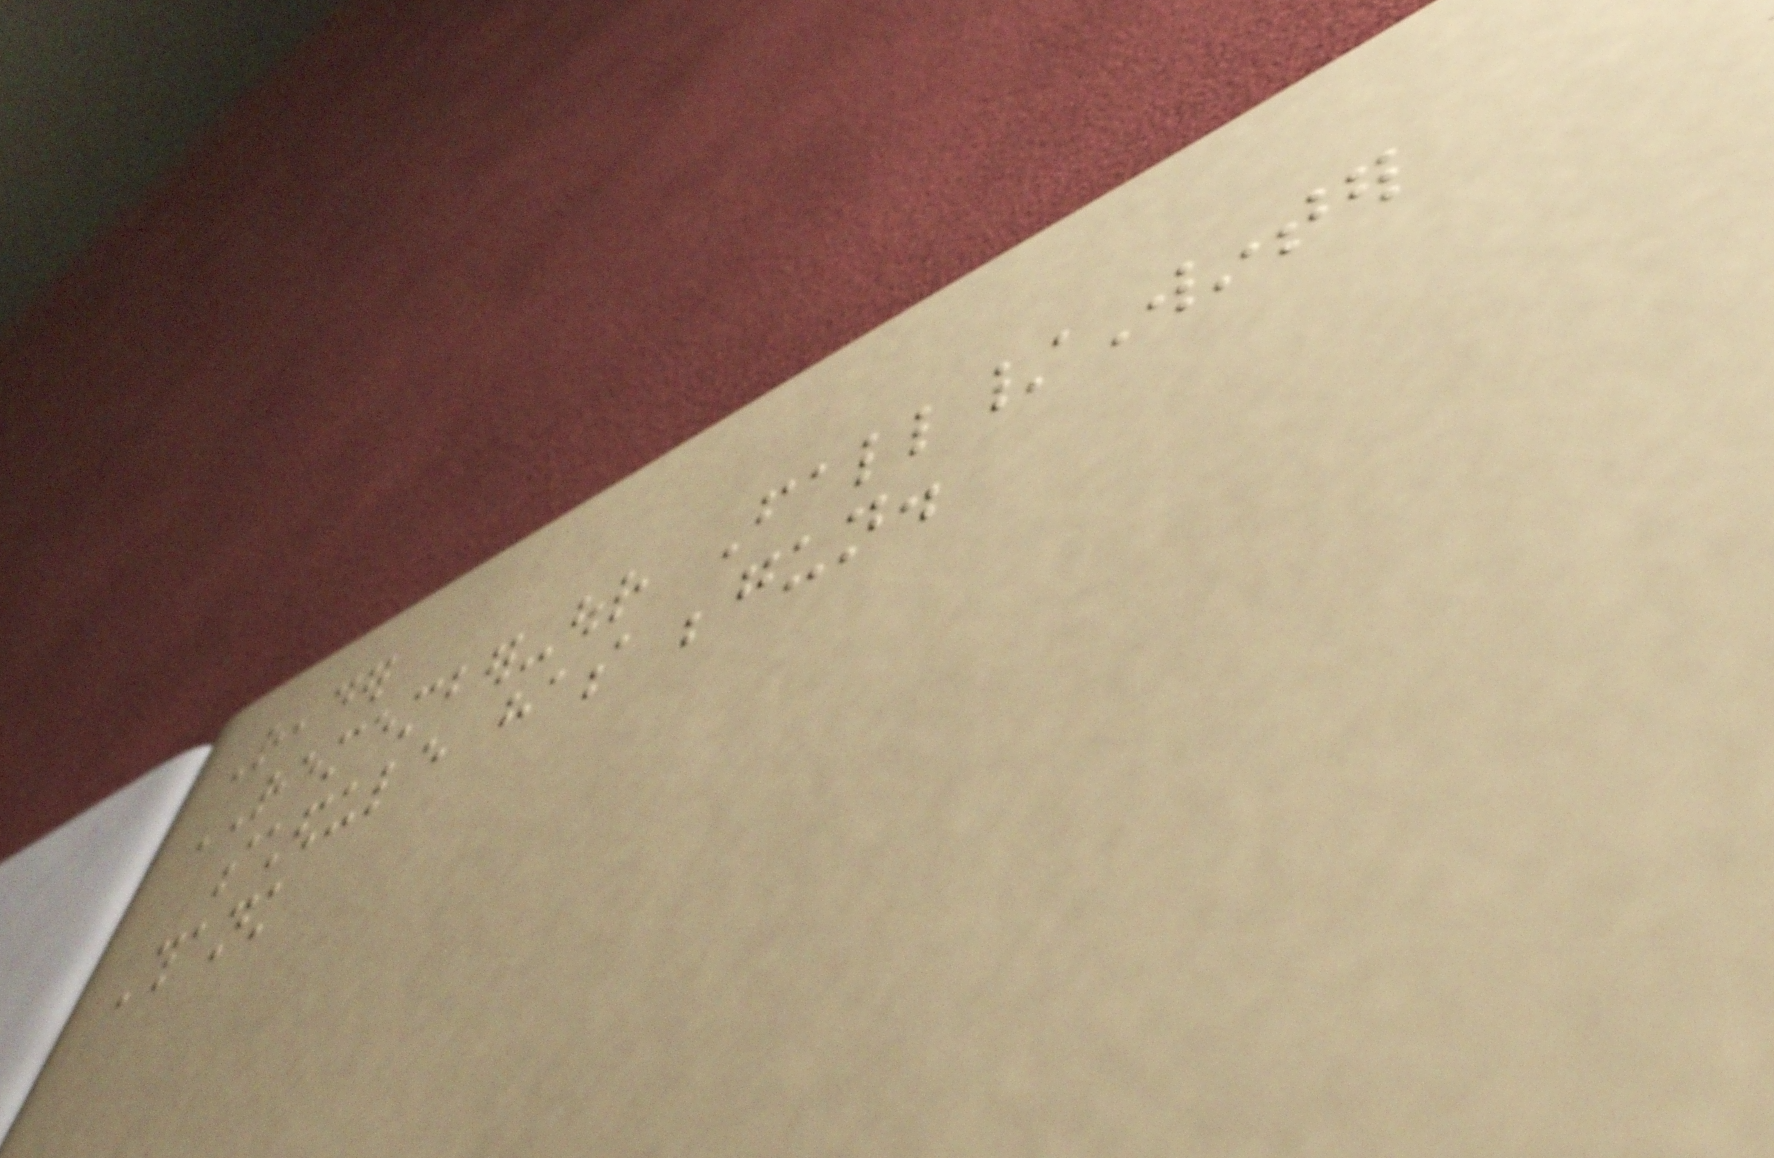Reader
REMEMBER-our Fall/Winter
schedule has begun.
Thank
